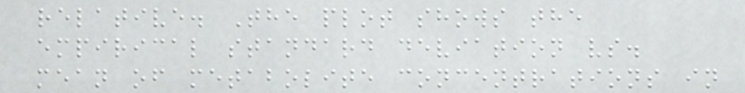relative. The plot shows the
empirical standard deviation vs.
mean of metabolite concentrations in
